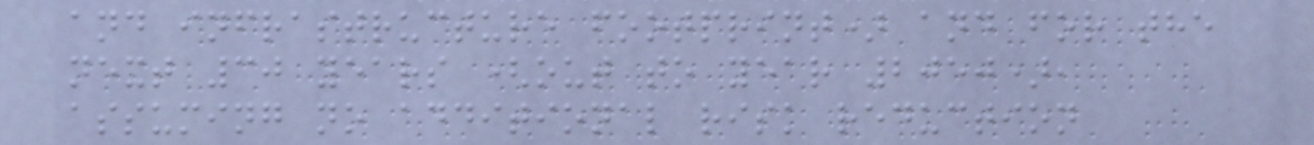and infrastructure footprint) and for the
next 30 years (out to year 2050),
assuming no additional risk reduction
